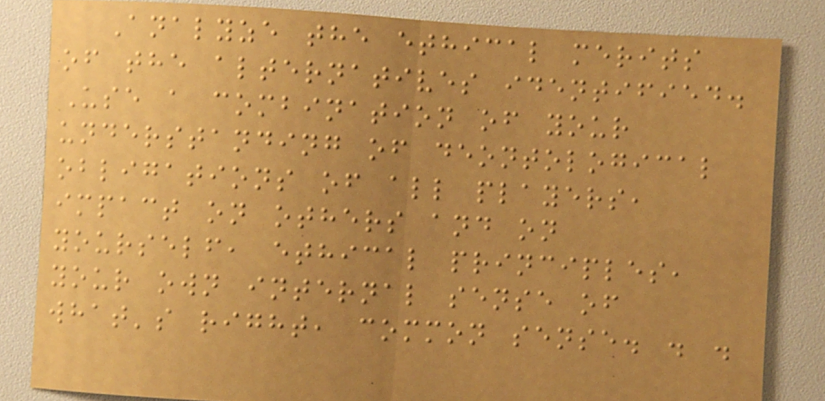Analyze the ethical merits
of the alternatives identified.
Use a combination of your
understanding of deontological
obligations of all players,
impact on others and on
yourself, ethical principles,
your own internal sense of
what's right, common sense. . .
